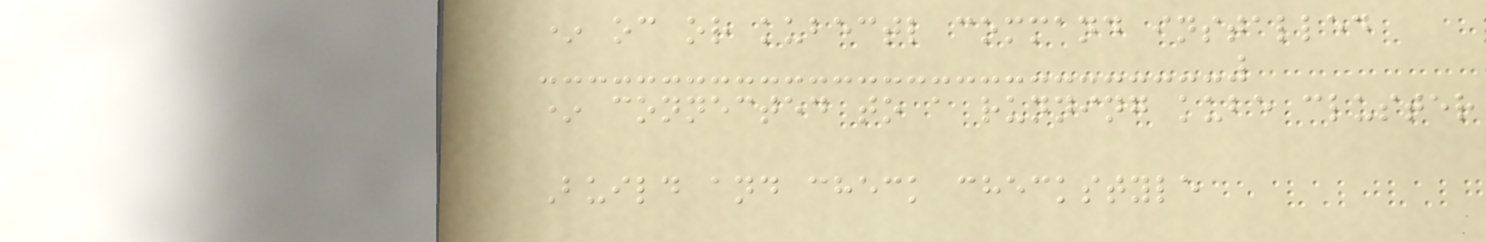* oc or kubectl command installed
* connected to a running kube cluster
Build and check checkstyle
